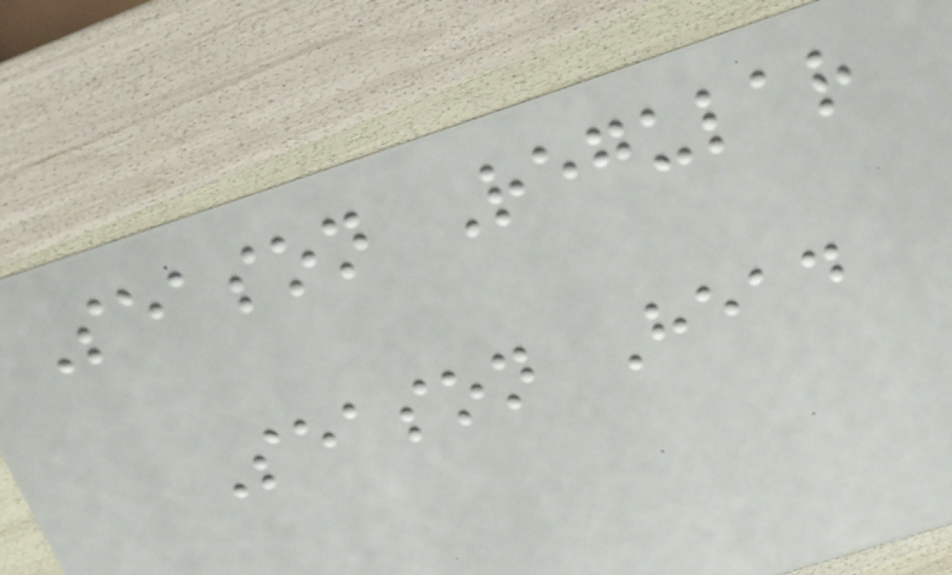Season Regular
Season Head
